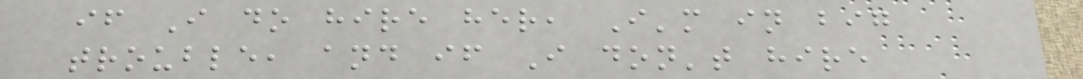if I do hire her, I'm in big
trouble, and if I don't hire
